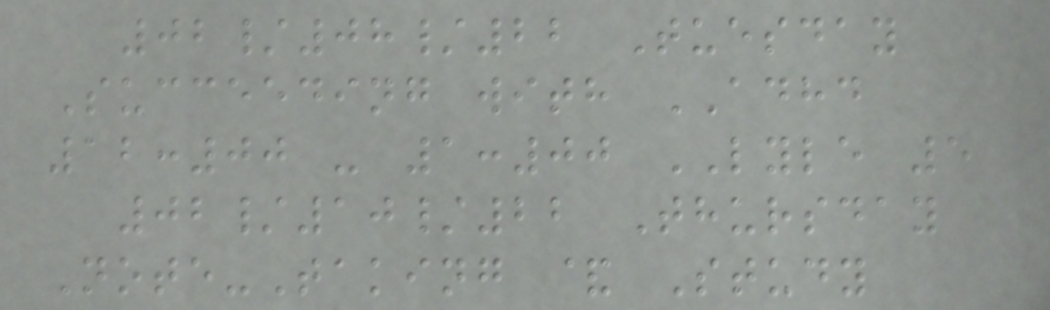02/08/22 Tuesday
Succeeding with ADHD
12:00 - 1:00 LYLE 5
02/10/22 Thursday
Note-Taking & Study
